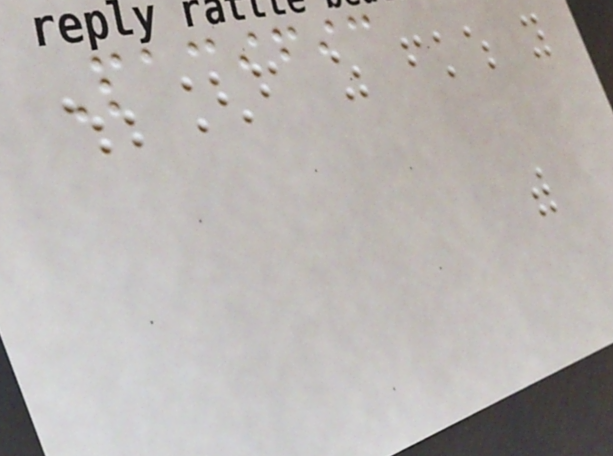Pacific
